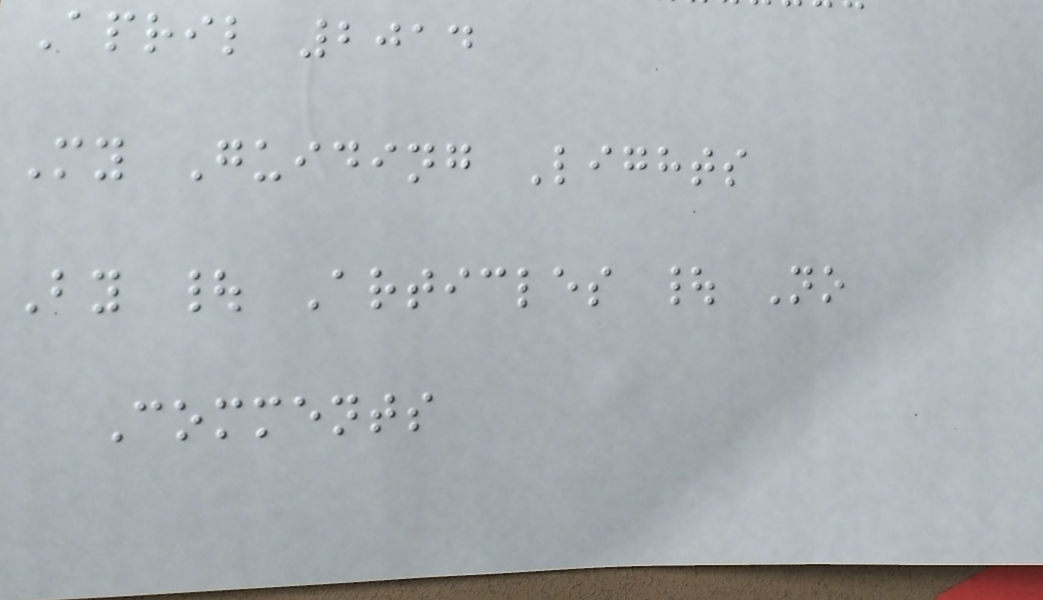April 2014
My Guiding Lights
By | Articles | No
Comments
